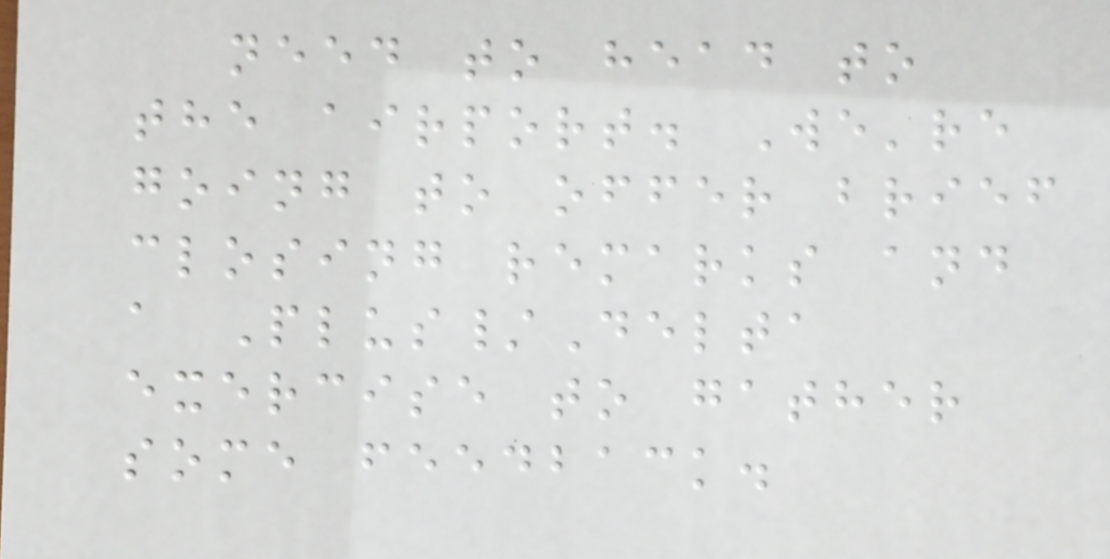need to head to
the airport. We're
going to offer brief
closing remarks and
a Plus/Delta
exercise to gather
some feedback.
